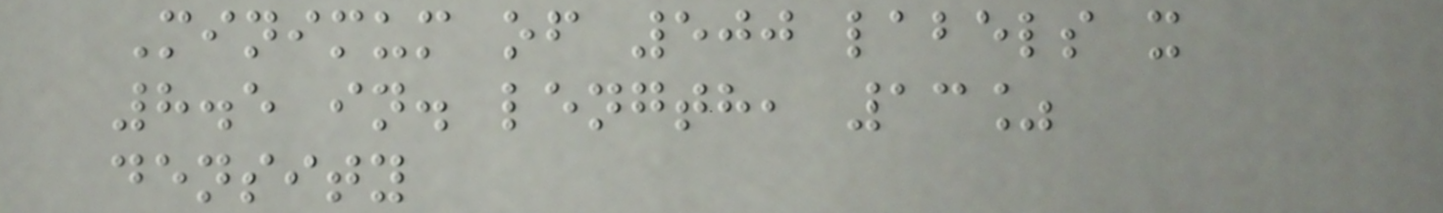Minimum of 500 labels x
8.5 in. length, 13%
density
